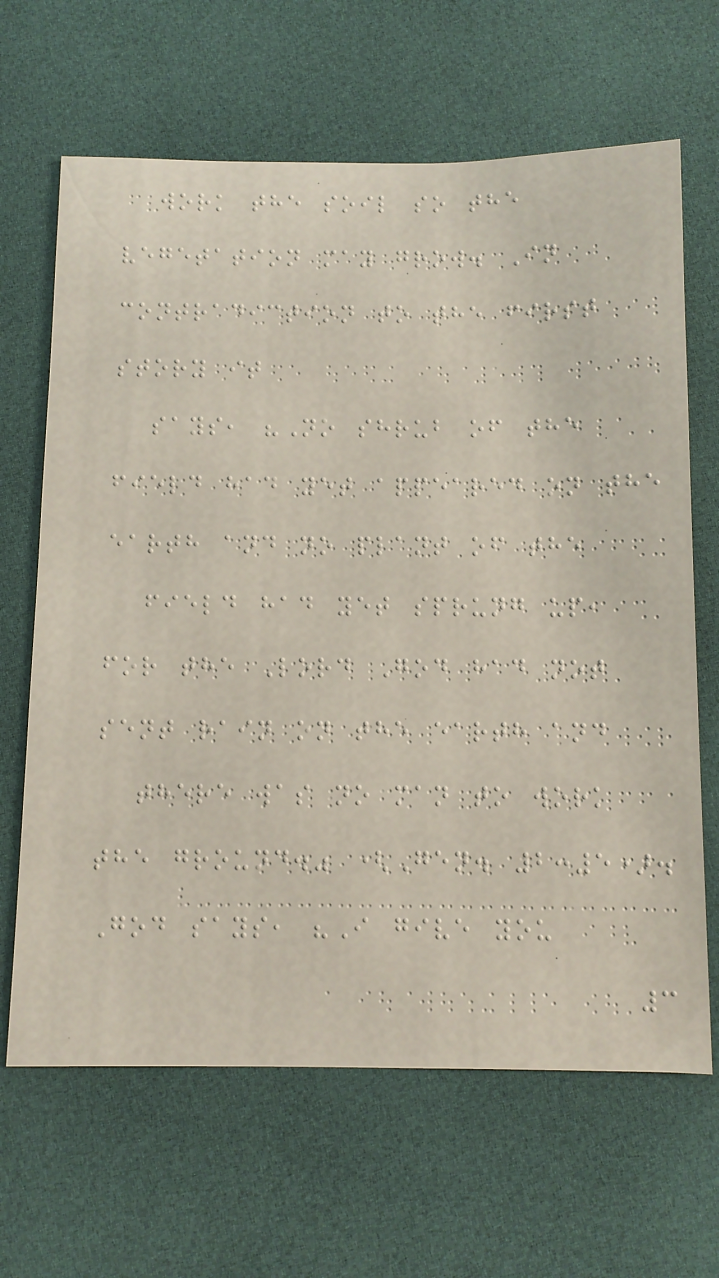work the soil so the
vegetation may grow. In
contradiction to the first
story it
says, "No shrub of the
field had yet appeared on the
earth and no plant of the
field had yet sprung up,
for the Lord God had not
sent rain on the earth and
there was no man to work
the ground." (Gen. 2:5).
God says, "I give you
3
